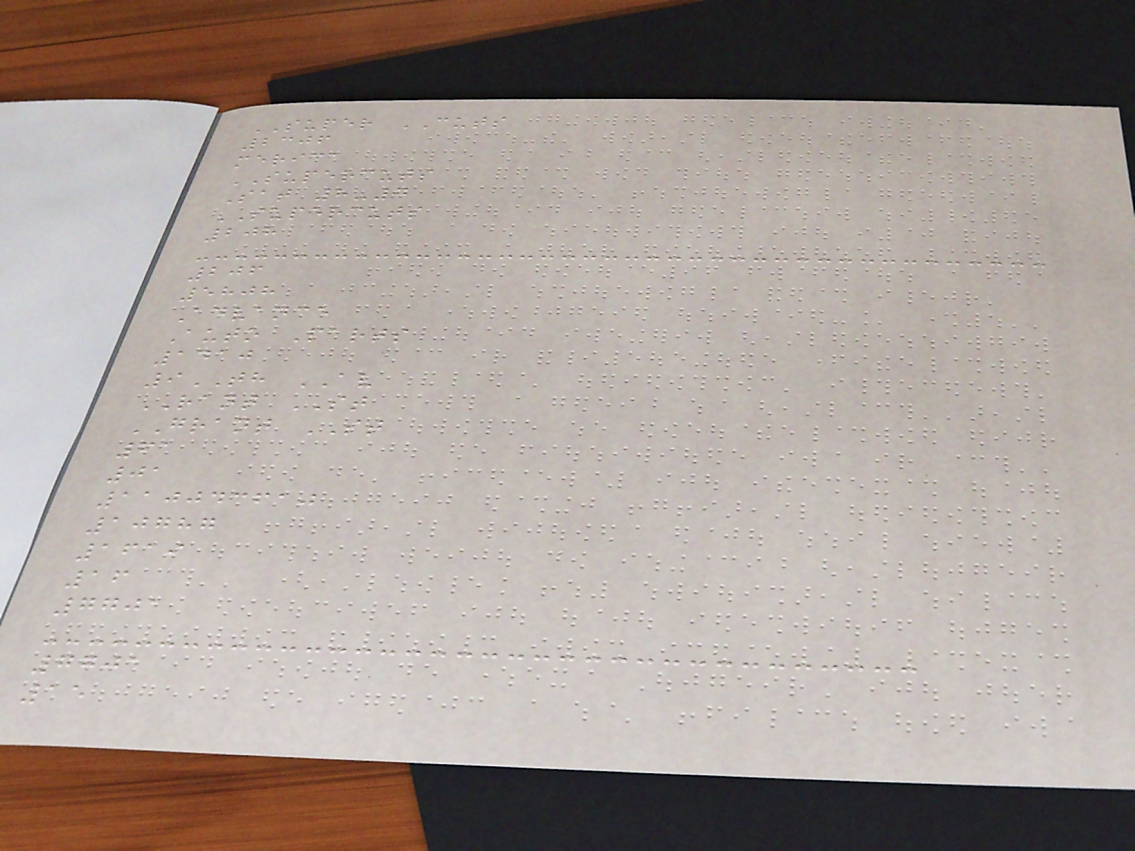SUPER CUTS
2306
merica
SUPERCUTS
Sat 8-7
SUPERCUTS
208
206
5808
Advance
Auto Parts
1410
9TH AV
RANT ST
GRANT ST
61
01
110043610
10787
1619
16
7701
7701
15
